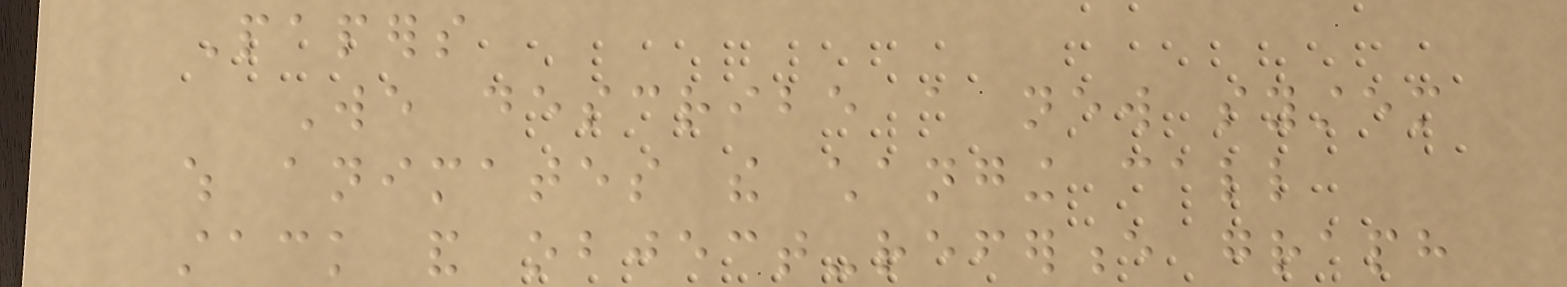Papers
We describe a new system
which animates the changing call
stack and object-reference graph
